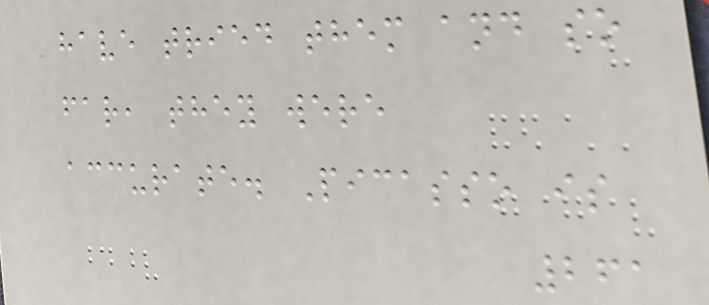have tried them and so
far, they were
accurate. Picasso is
261
